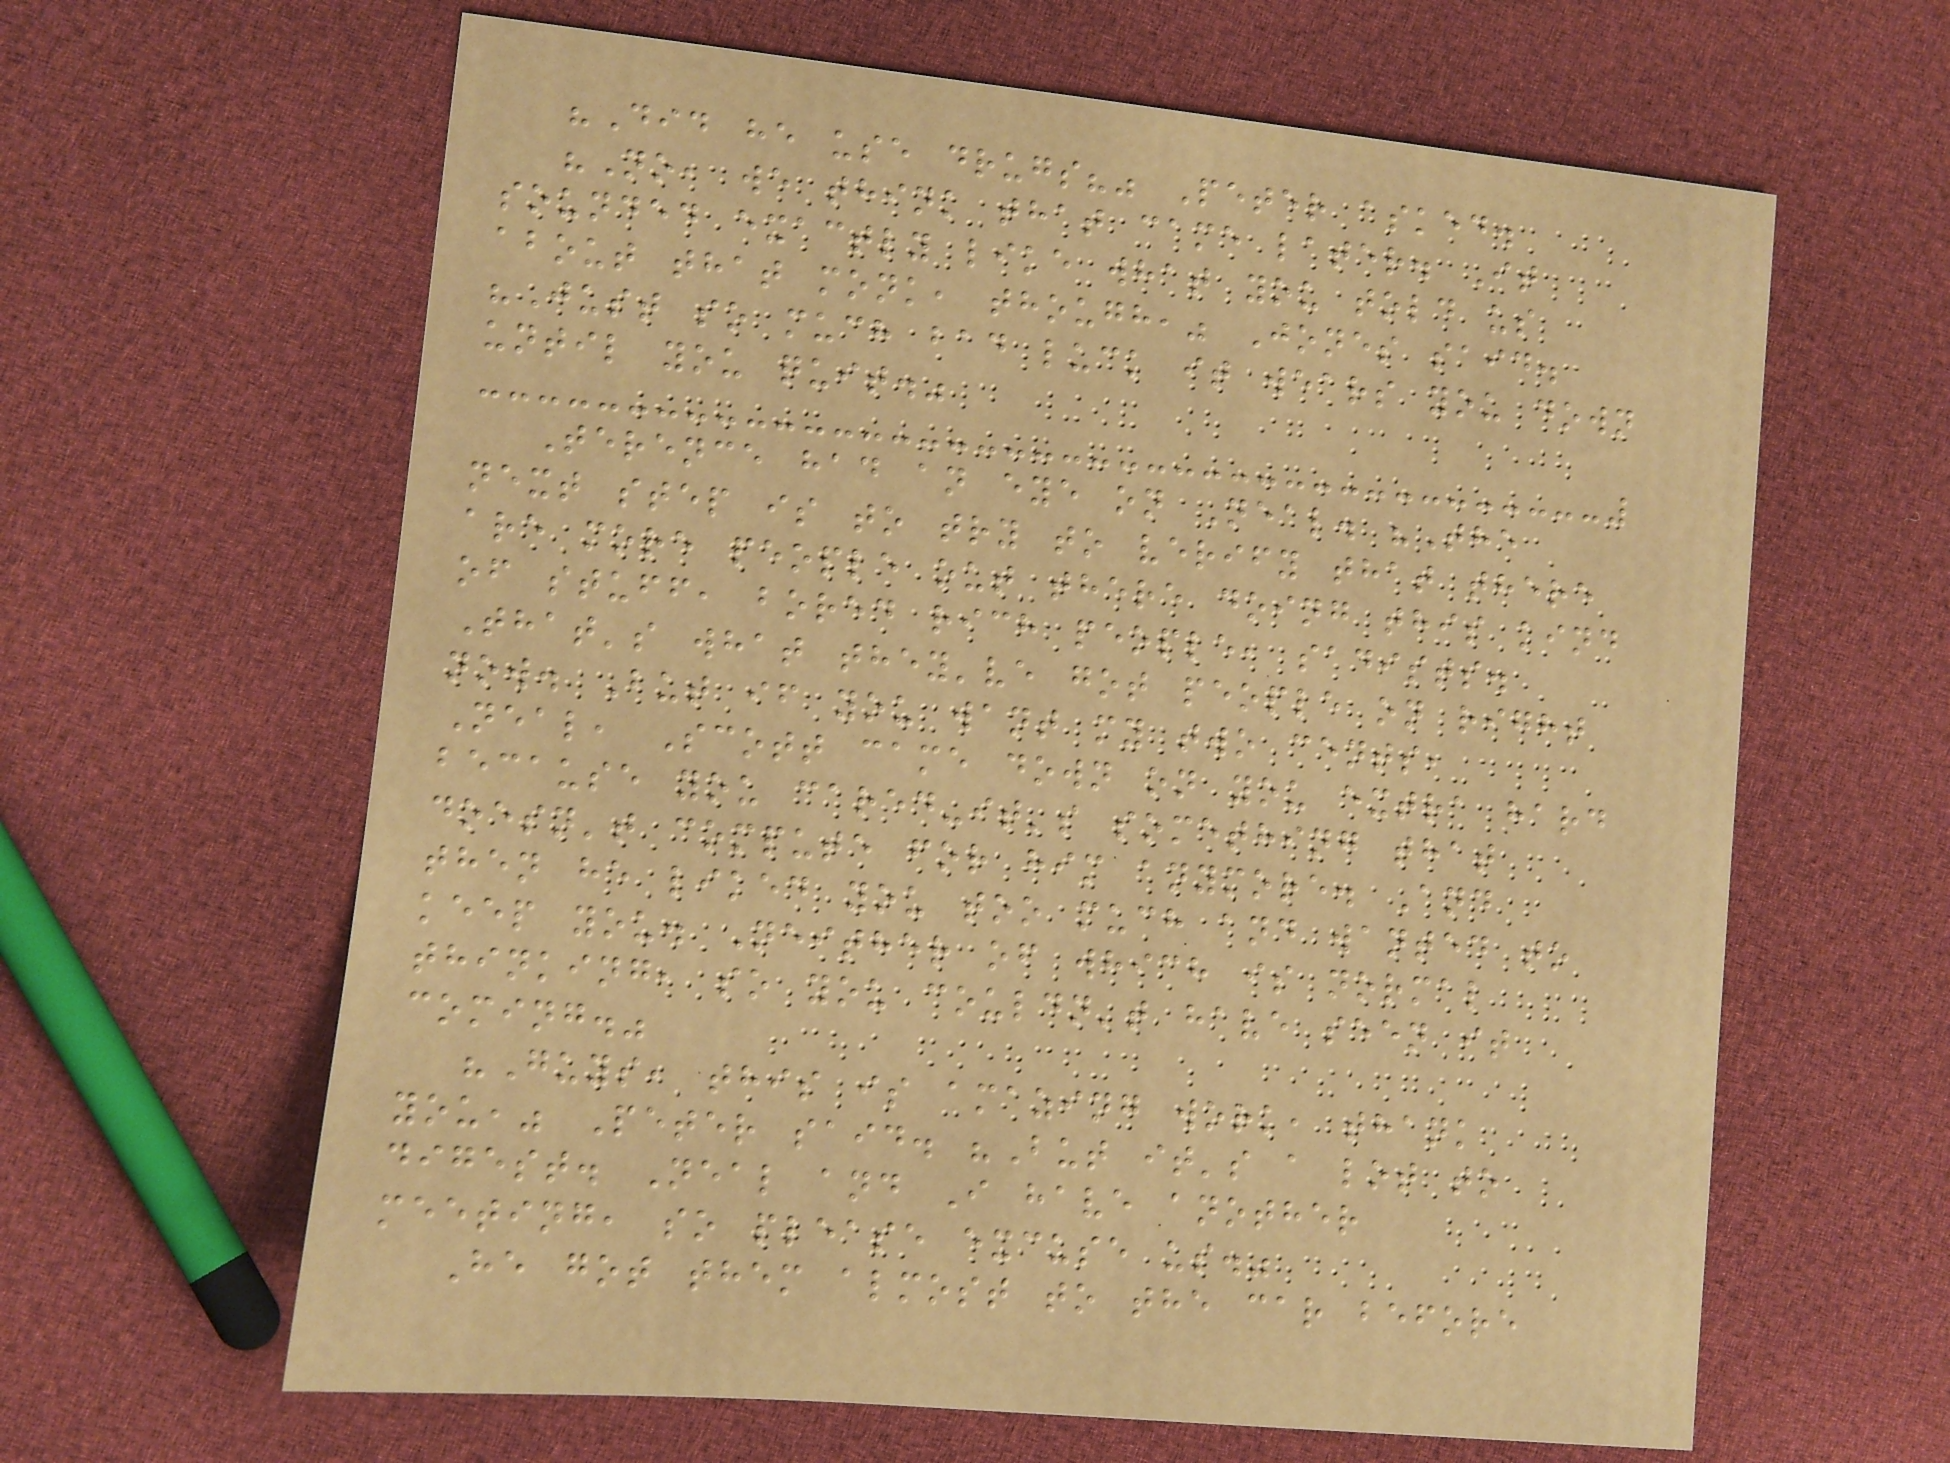"Did he use drugs?" Peter asked.
"No, we think that came later. It
sounded exactly like what you told us
about that monk, though," Jones said.
"Just so much bad luck it wears you down
until you quit."
Terence had an eye on Neal. "The
next step is to try to verify that there
are more people out there doing this kind
of stuff, bored rich people, sadists.
That's what they've got people on right
now. But if you want my two cents,
Neal, Scott came down on you extra hard
because you cared-it's something that
doesn't compute for him anymore. And
then he liked you too much and wanted to
keep you. Neither of which is normal
thinking, so you couldn't have seen it
coming."
"Guys, this is amazing work, thank
you," Peter said. "But it's a lot to
digest. Neal and I have another
meeting, so please excuse us."
He got them almost to the car before
